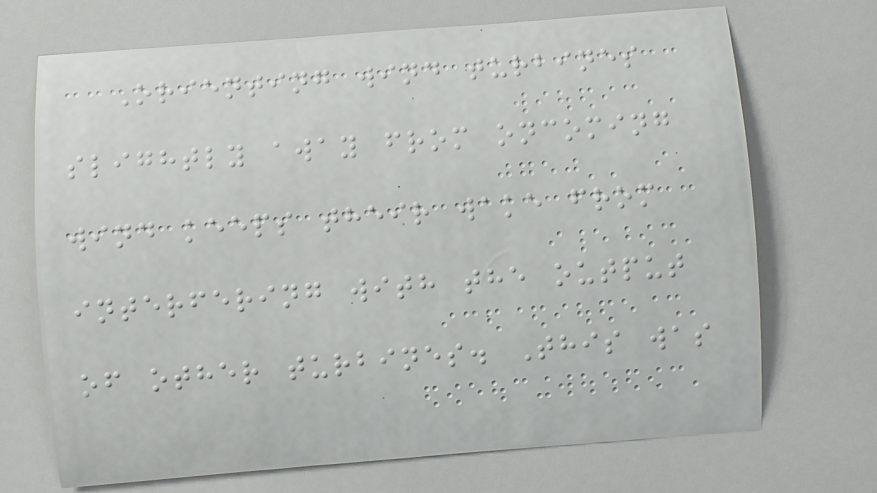Orienting wind turbines
slightly away from oncoming
wind keeps their wake from
interfering with the output
of other turbines. This was
